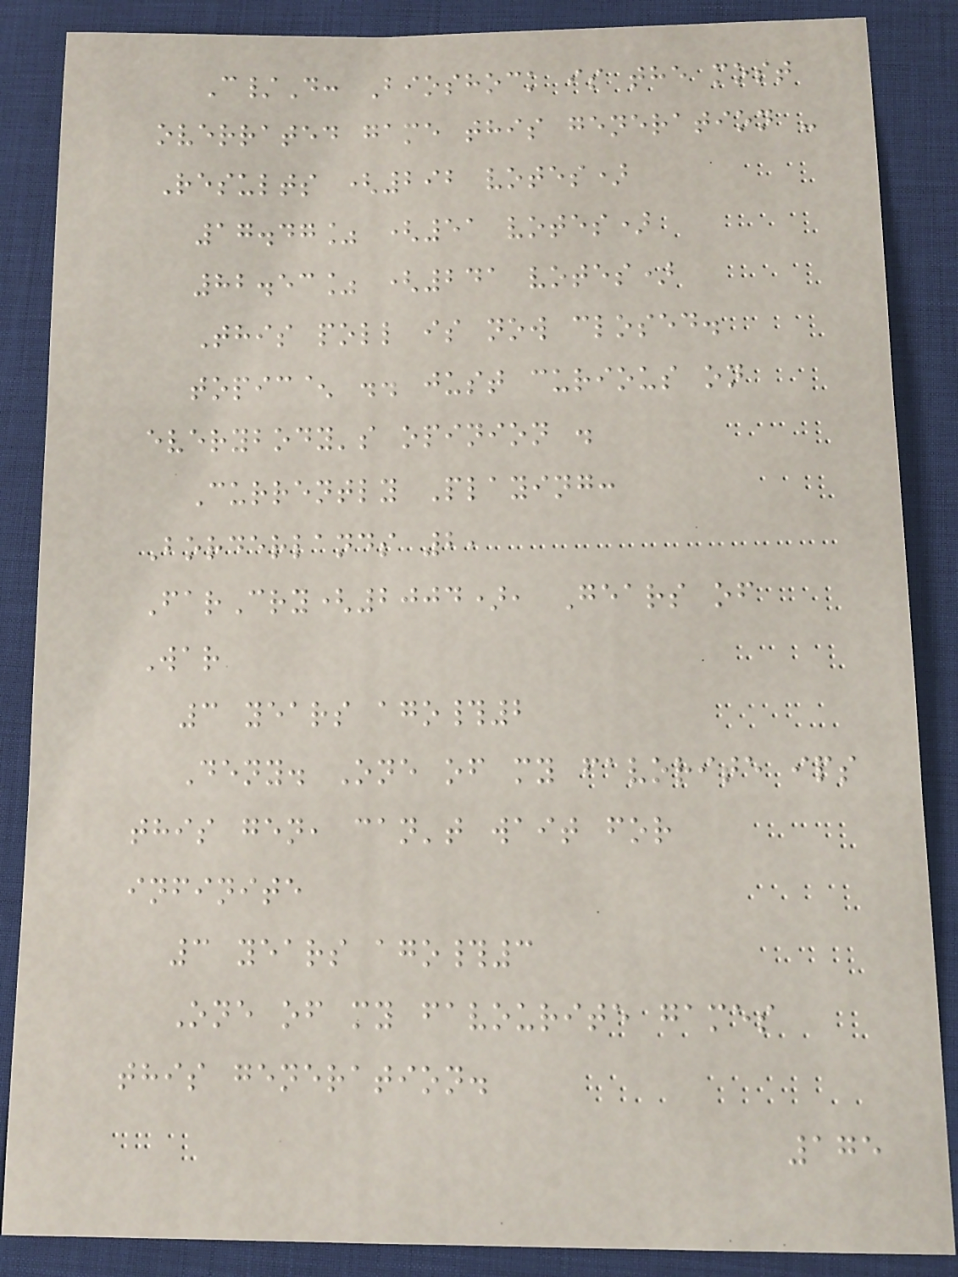C/D: Bioshock is the most
overrated game this generation -
Results (292 votes)
17.47% (51 votes)
82.53% (241 votes)
This poll is now closed.
topic^ .. just curious on
everybody's opinion .
Currently Playing:
Borderlands 2,
FarCry(2004), Gears of
War
3 years ago#2
Deny. One of my favorite ips
this gen, can't wait for
infinite
3 years ago#3
One of my favourite games
this generation.
175
